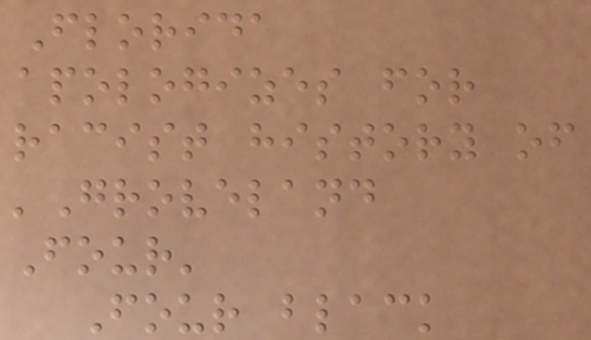Florida
apologizes for
racist history of
'Groveland
Four'
Four black
